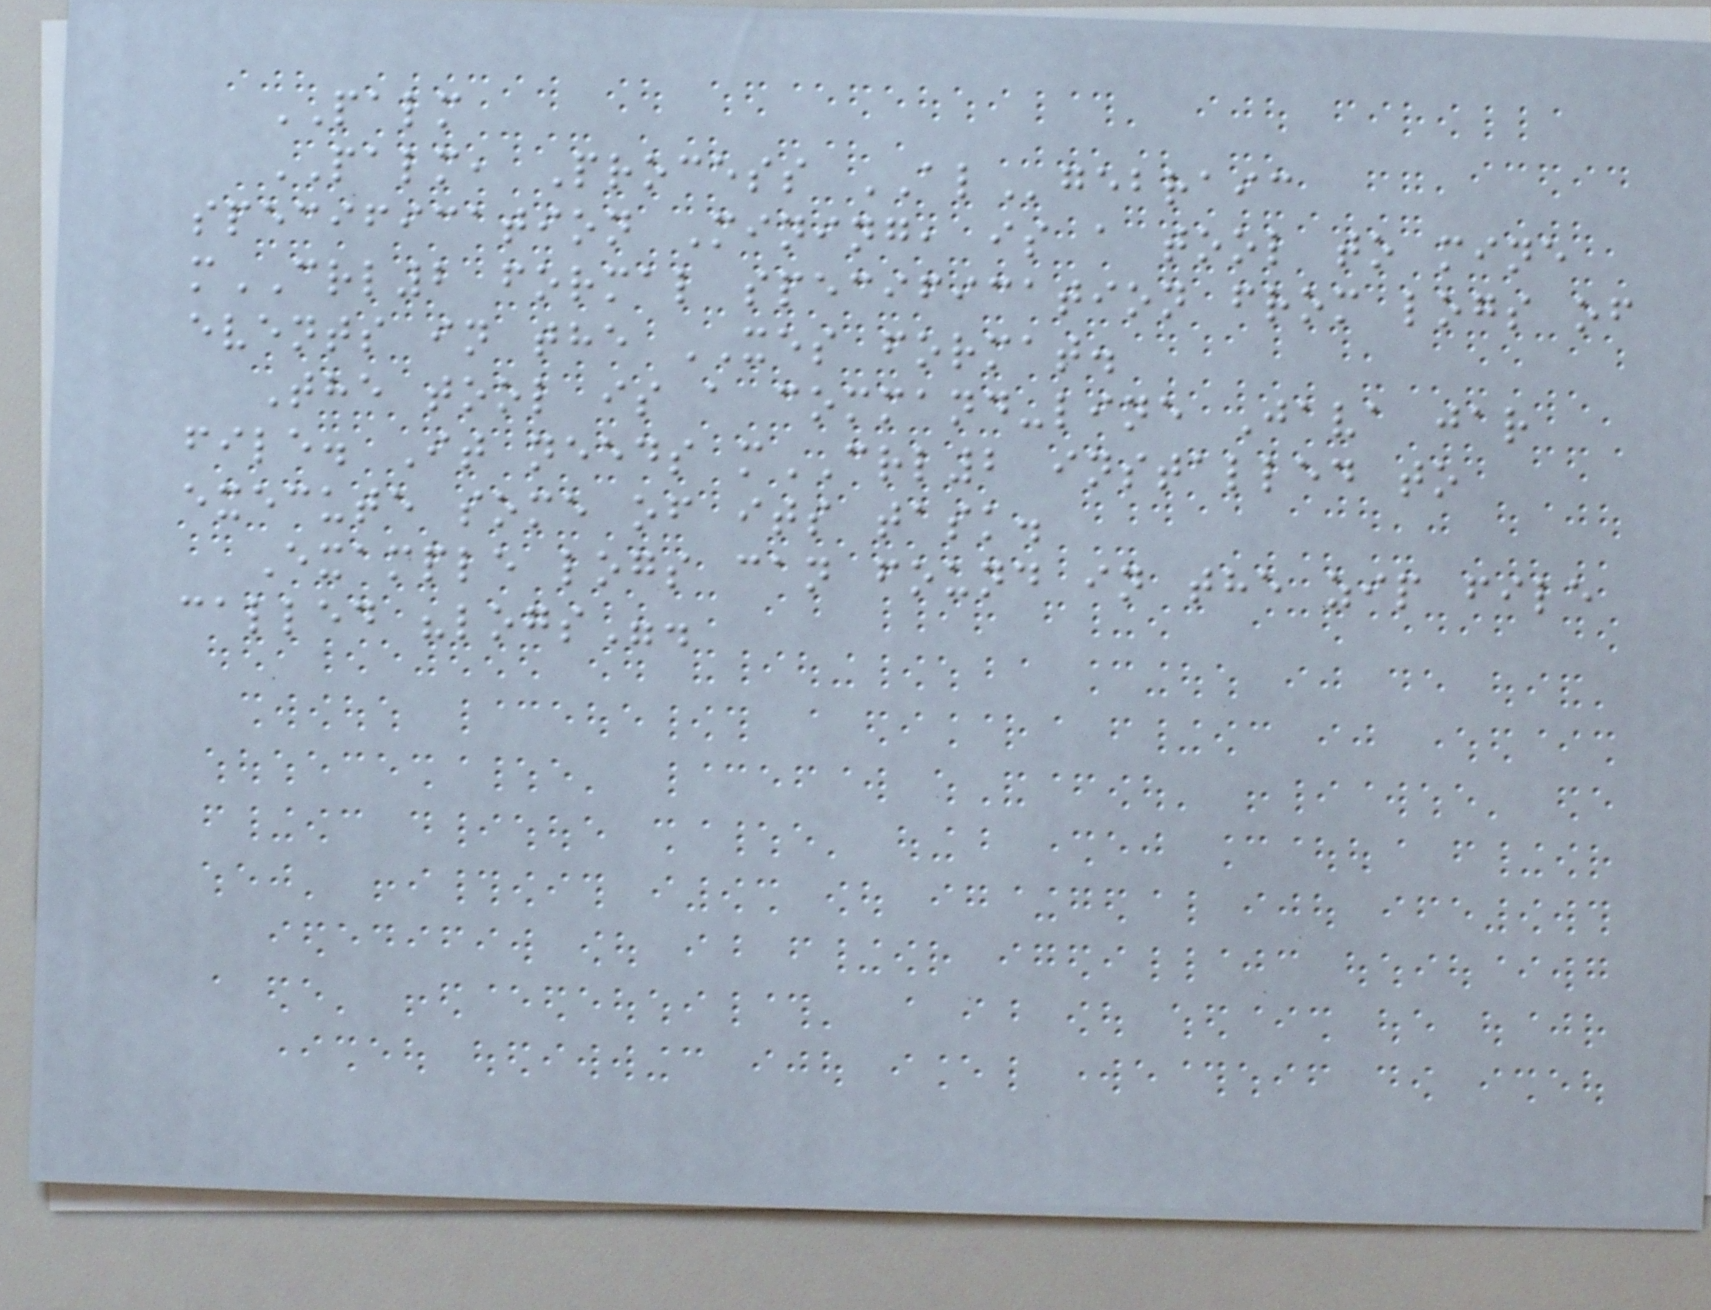PALM
PALM, Process ALgebraic
specification Mining, is a tool to mine
mCRL2 formal specification from logs of
events in the XES format.
The tool is a command-line Java jar
file. It needs mCRL2 installed to
execute some of its task.
Example logs can found in the zip file
called "logs".
